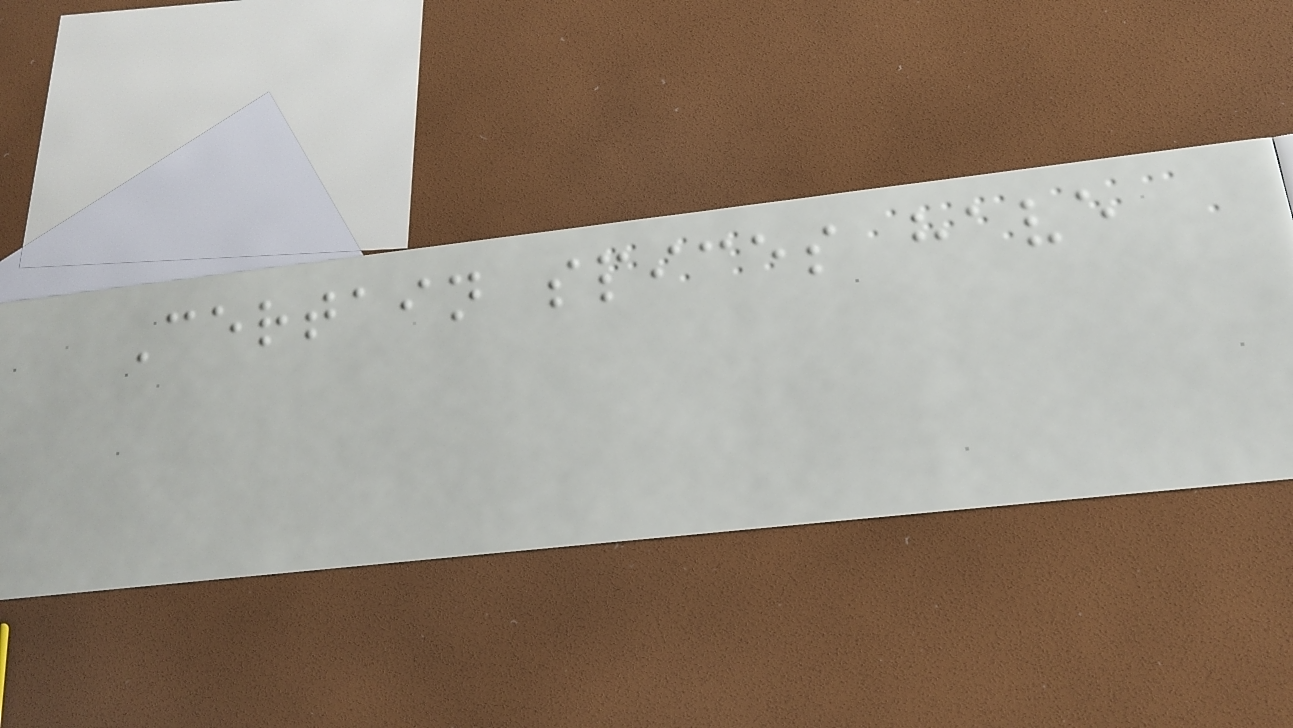Certain spices have
